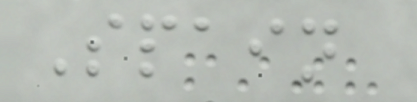Spain
